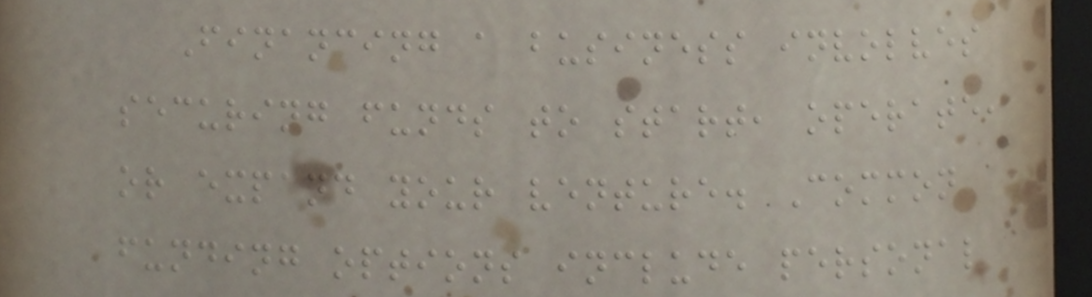Financing a business involves
securing funds to start, operate,
or expand your venture. Common
funding options include personal
